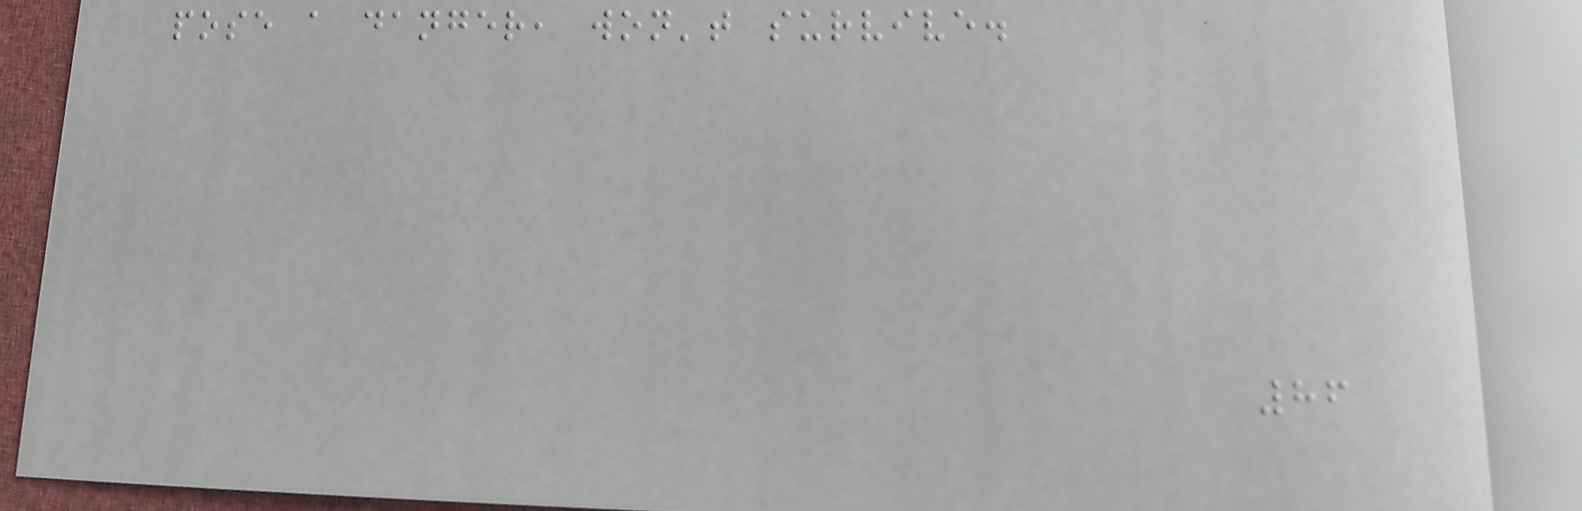pose a danger, won't survive.
86
